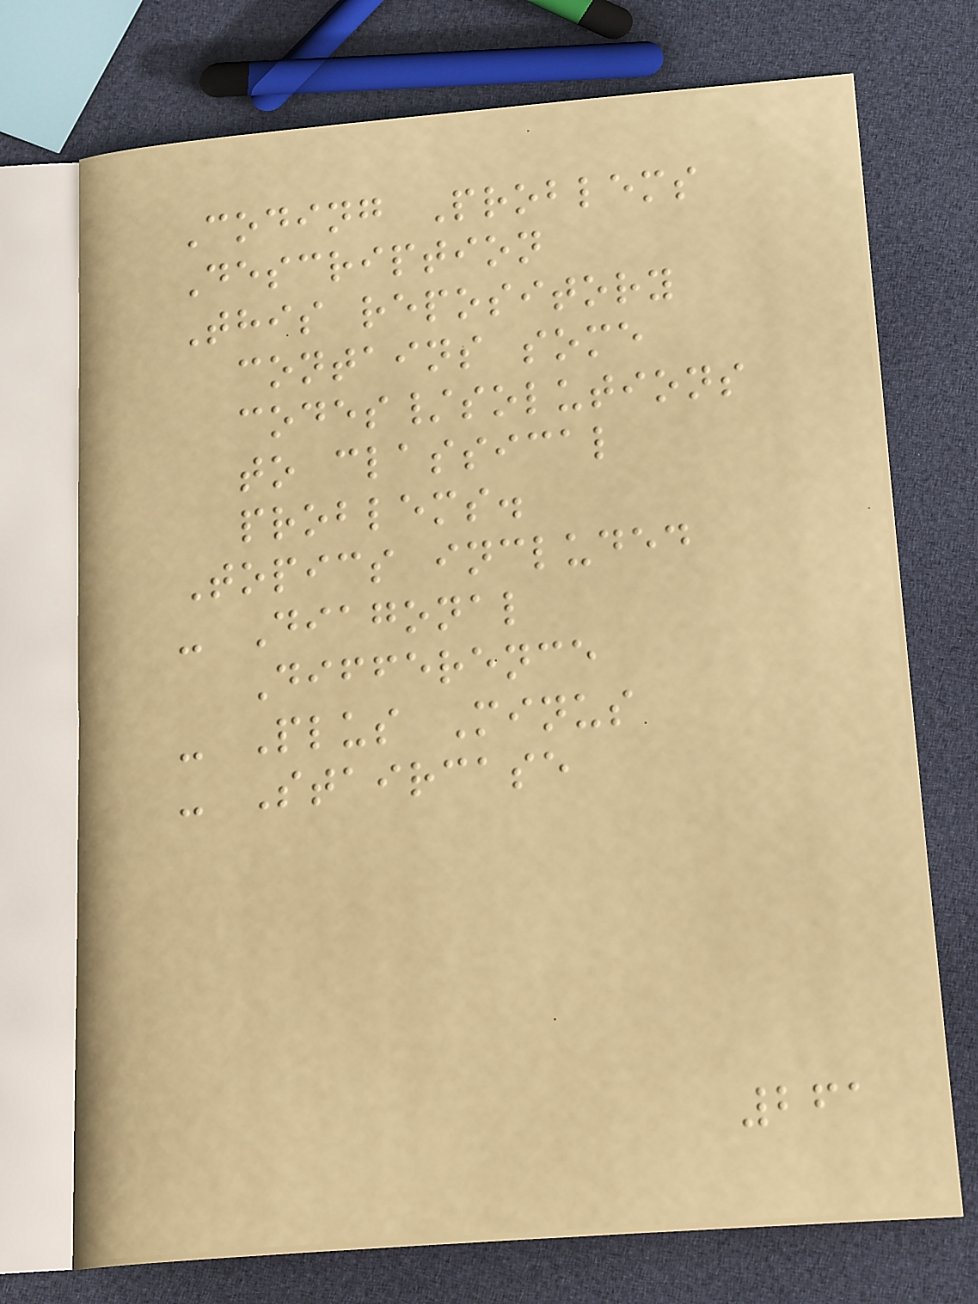Coding Problems
Description
This repository
contains some
codes/solutions
to classical
problems.
Topics included
- Diagonal
Difference
- Plus Minus
- Staircase
261
